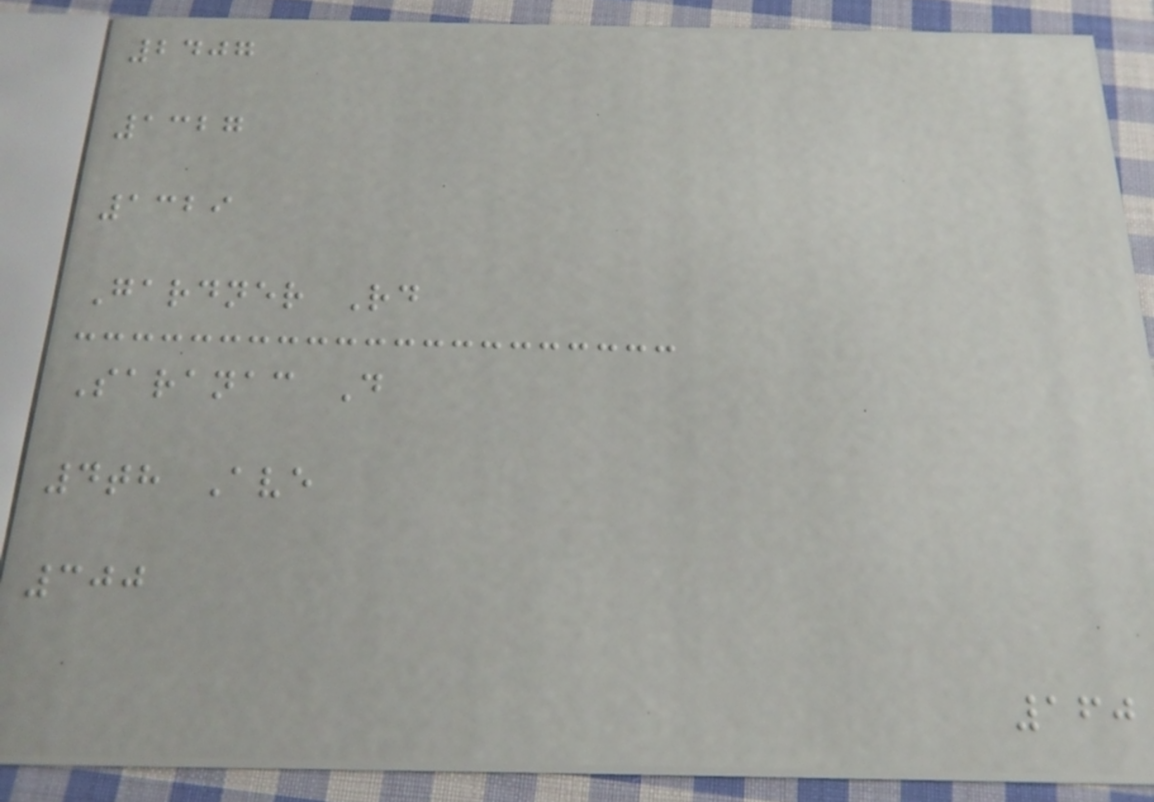2407
1327
1329
Gardner Rd
Saranac D
4th Ave
300
160
